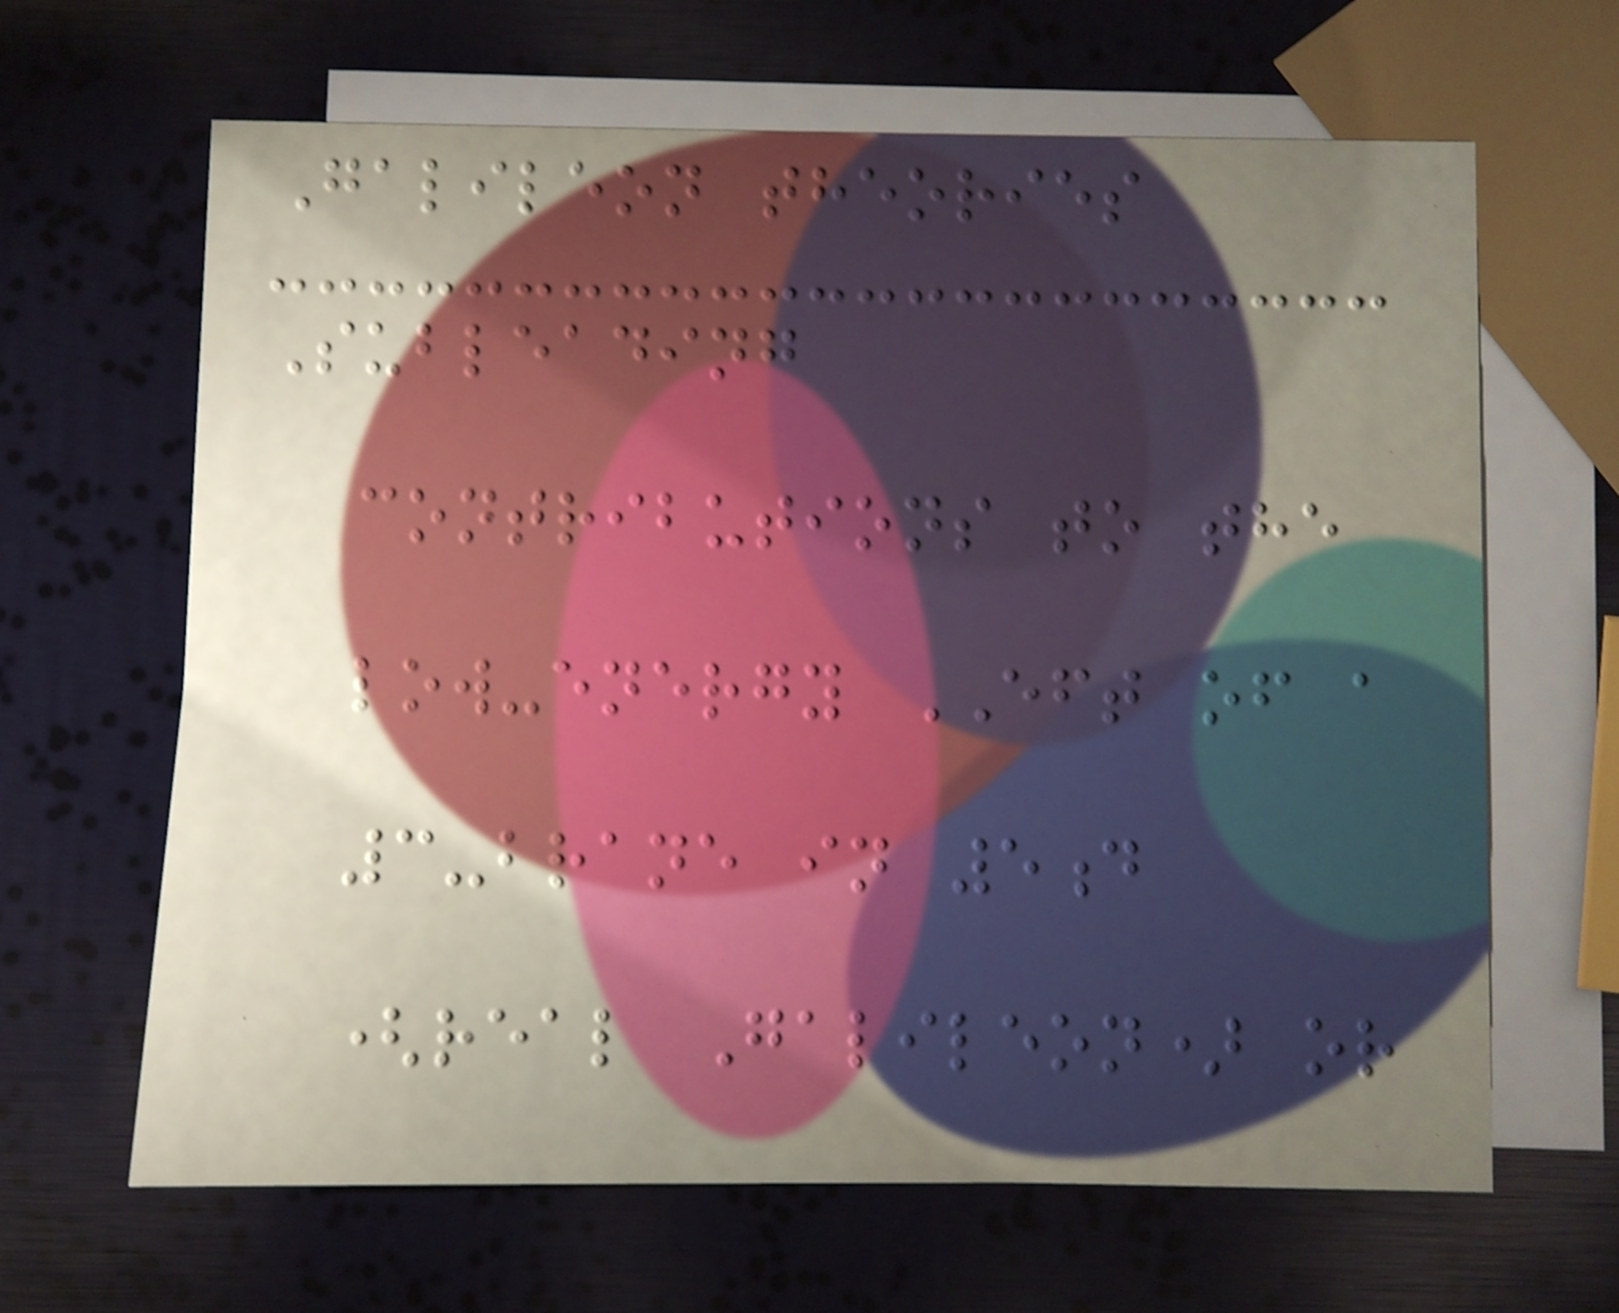Galileon theories
Subleading
contributions to the
low-energy EFT of a
3-brane in 5d
(real Galileon) or
